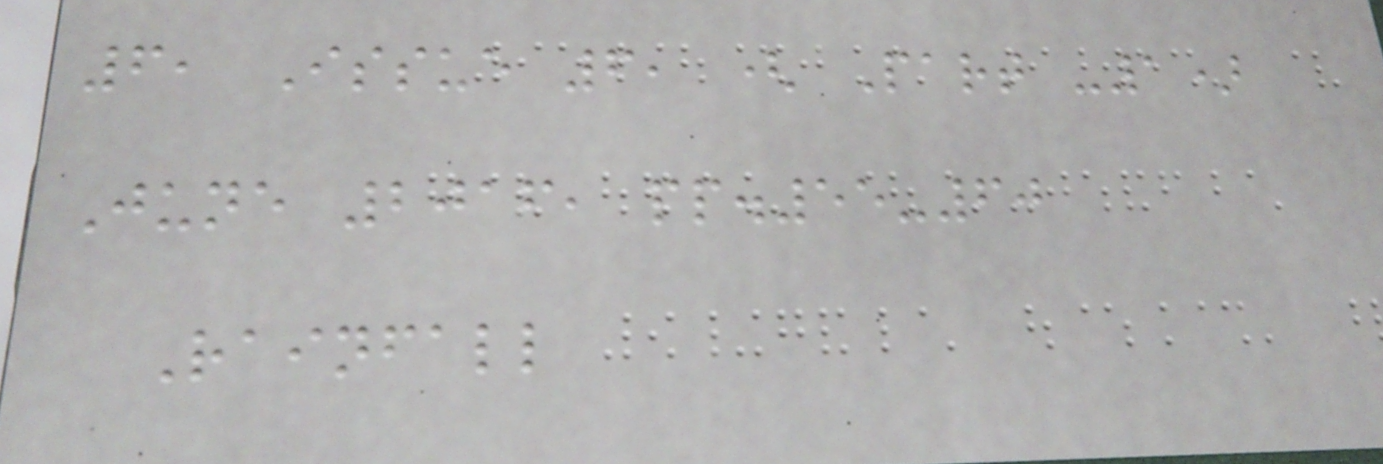6, Issue 6, ( Part -1)
June 2016, pp.55-60
Rainfall
